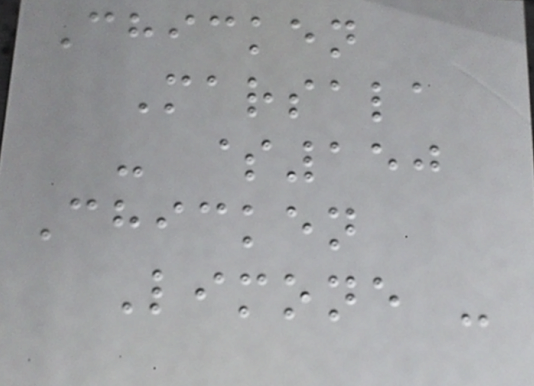Chicken
Marsala
- $150
Chicken
Limone -
